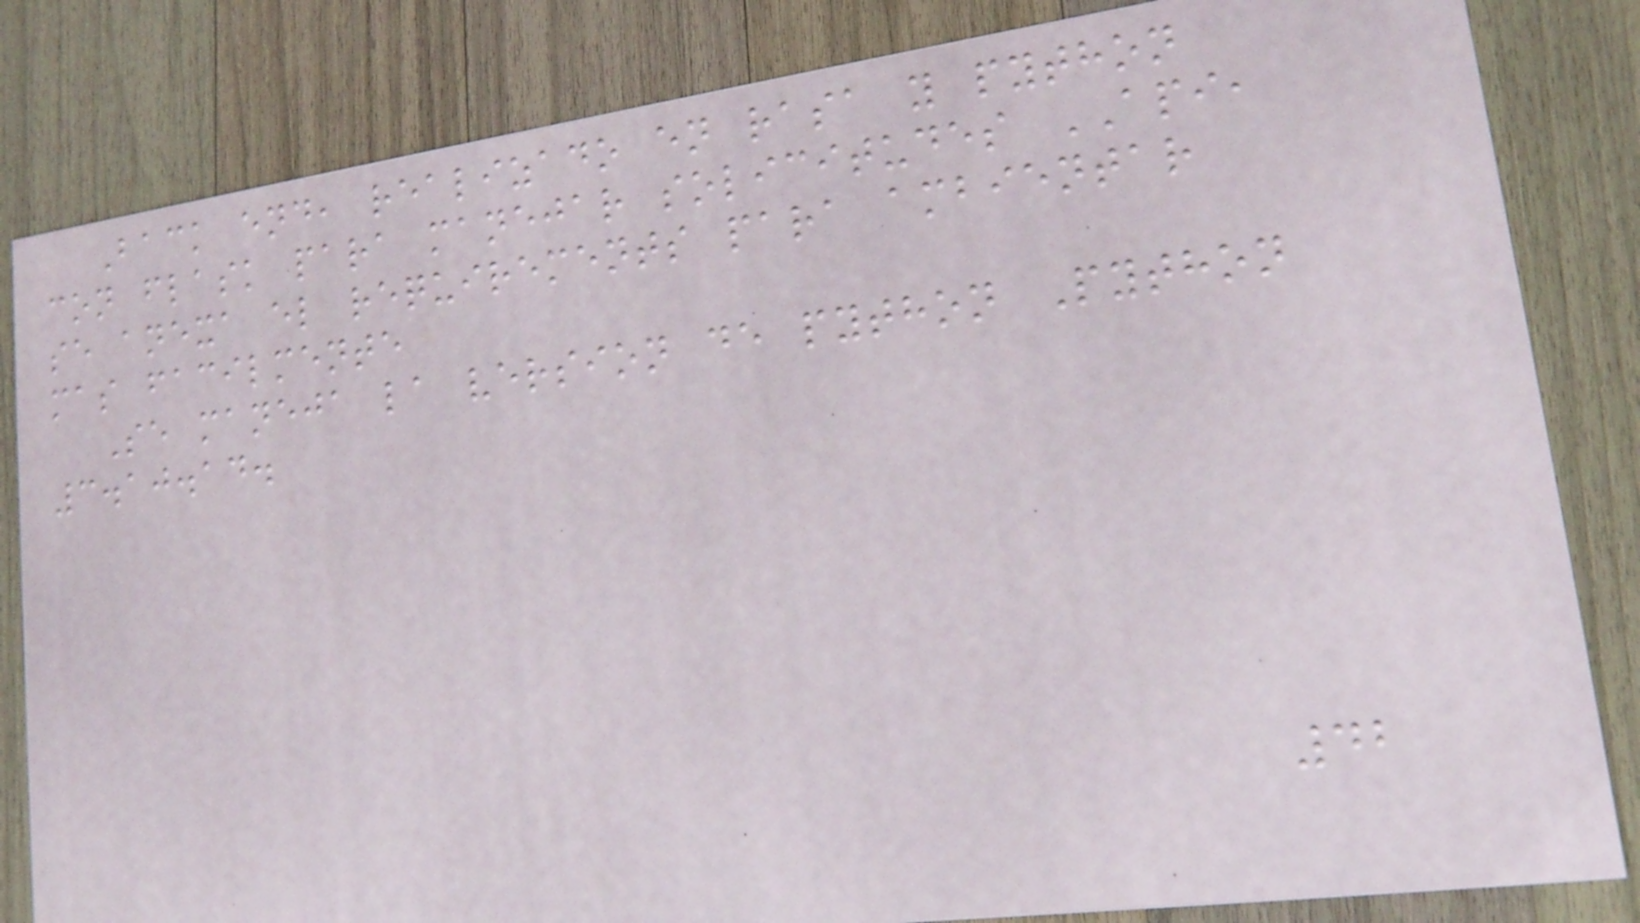Back end, realizado en rasa y python
con flask para manejar solicitudes API,
se anexa el requirements para ambientar
mas facilmente
Se maneja la version de python Python
3.10.14.
42
